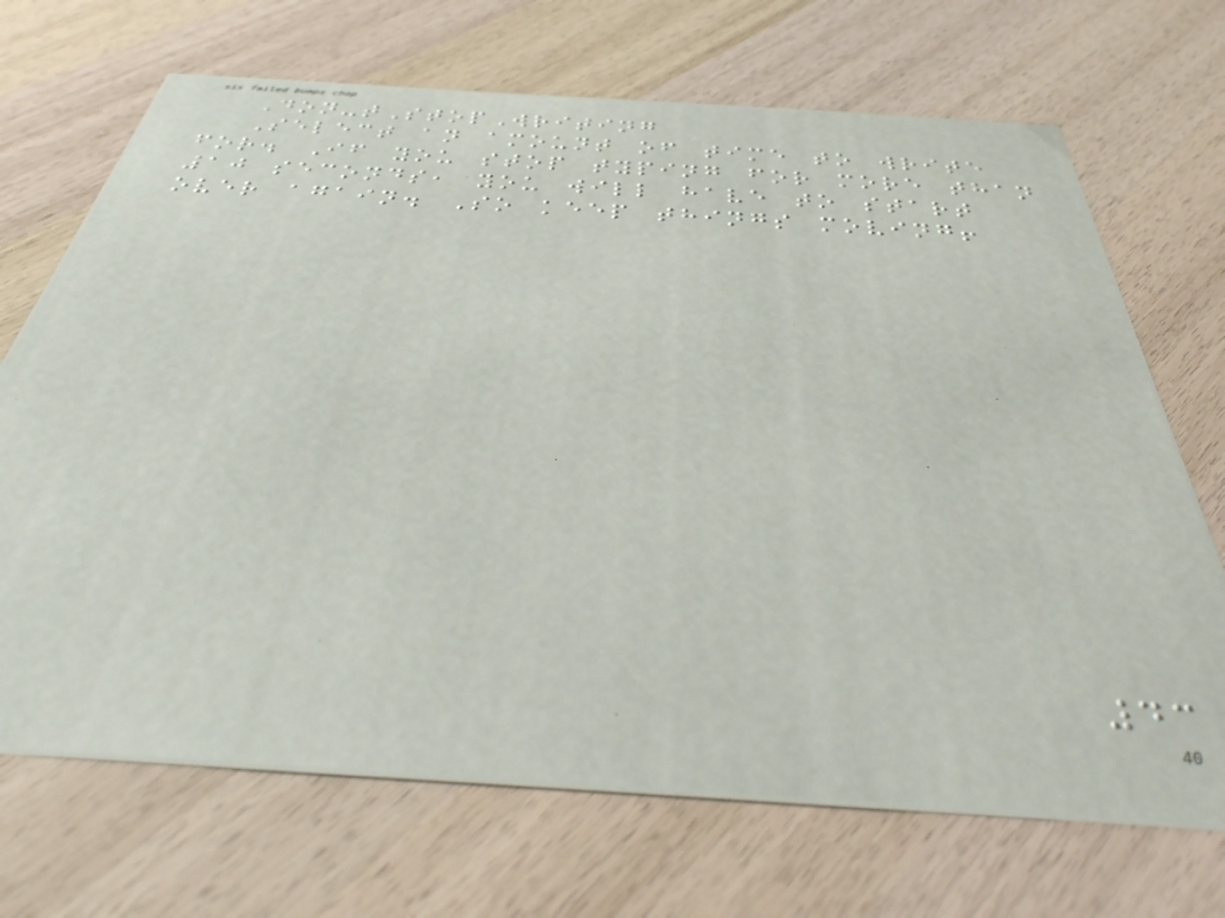Don-tStopWriting
Select an amount of time to write
for. If you stop typing for more than
10 seconds, you will have to start
over again. So keep things moving!
43
